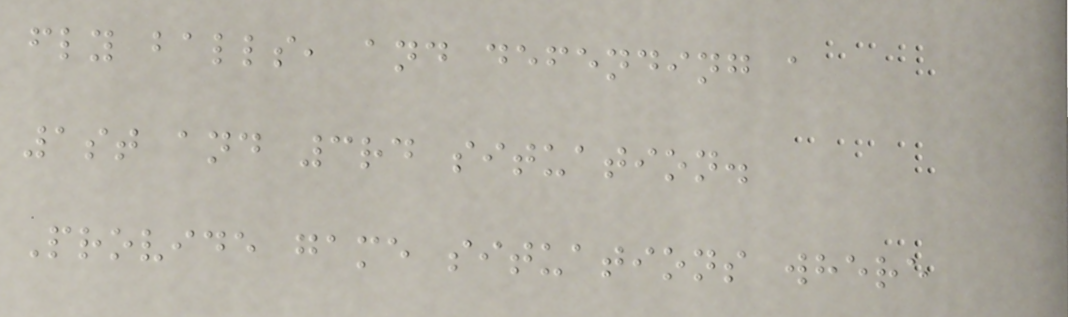fly balls, and defending a
1st and 3rd situation.
Provide game situations where
